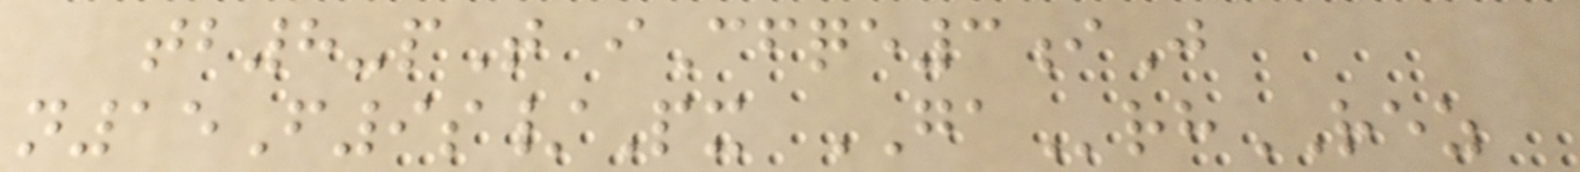tb8-pT iCfqe3iJ
n15F9s/Px GArhREZ
